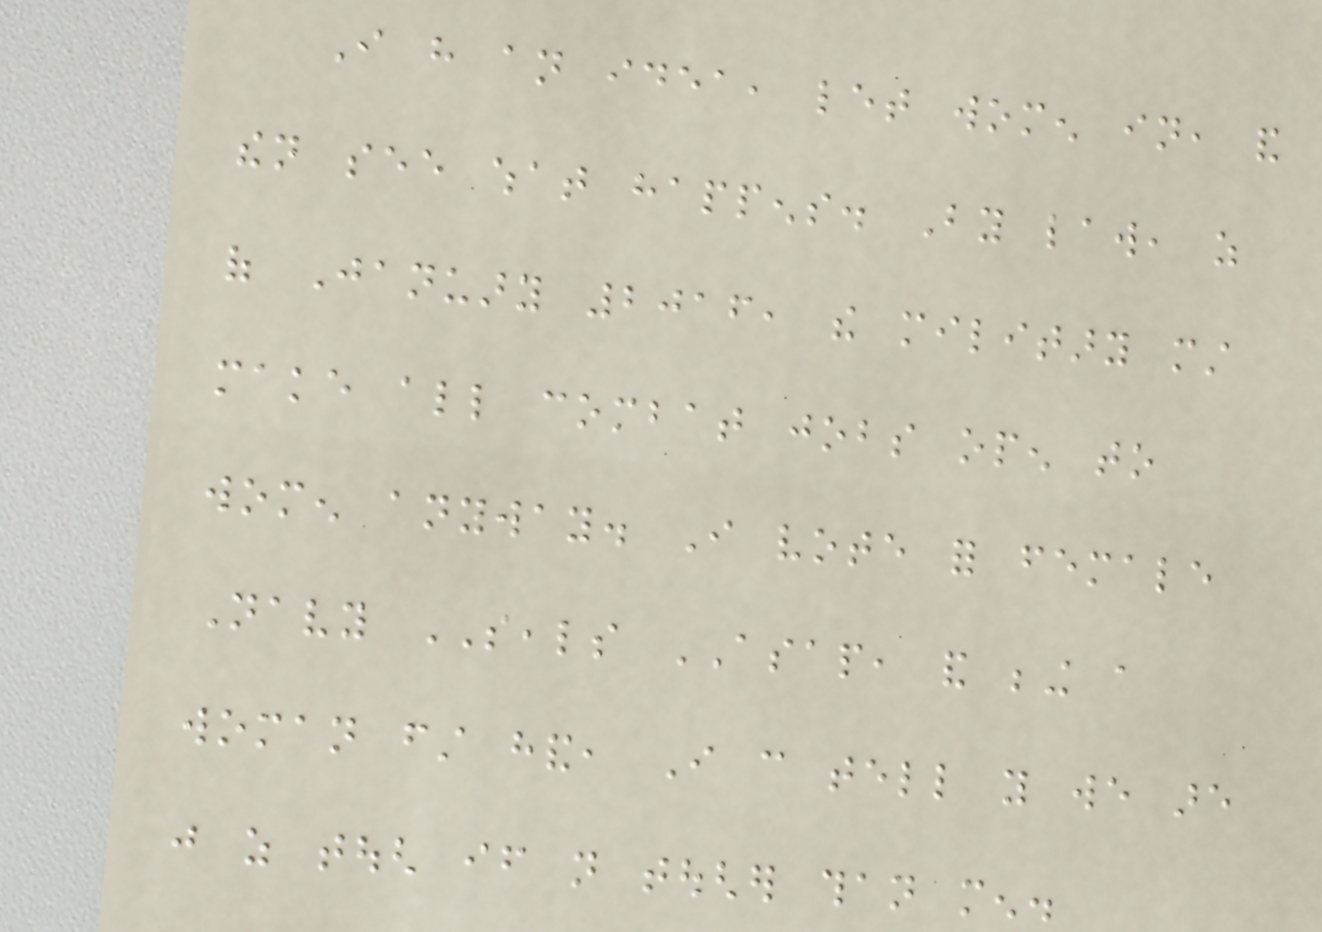I have an idea, let women in, and
then see what happens. By law, as
of January 2016, the military must
make all combat jobs open to
women anyway. I vote for female
Navy SEALS ASAP, and being a
woman first hand, I can tell you we are
just as tough if not tougher than men.
